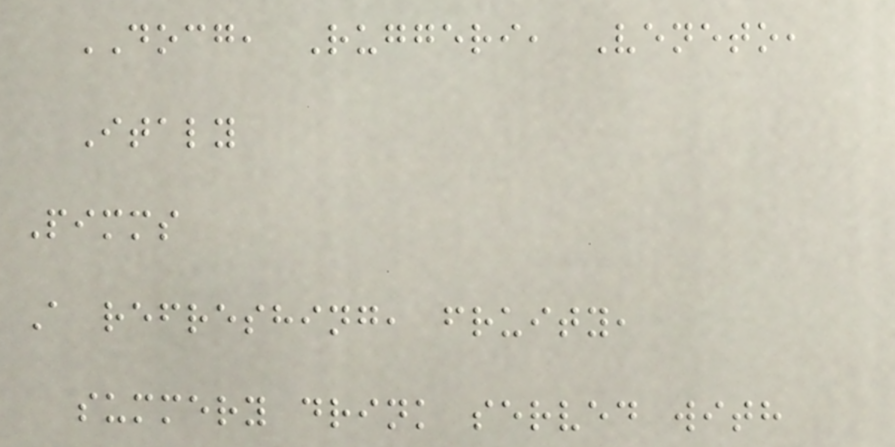DOCG, Ruggeri, Veneto,
Italy
Pimms
A refreshing, fruity,
summery drink served with
